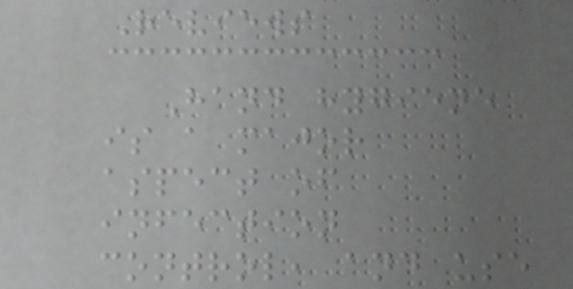Reviews
Hand hygiene
is a major
aspect of
infection
control, and use
